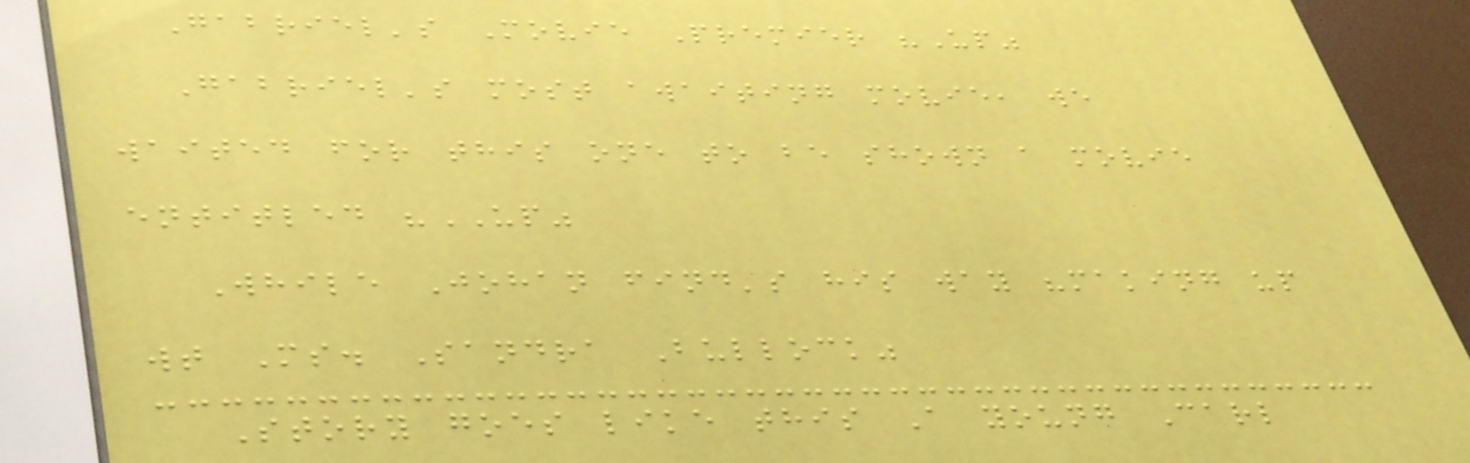Gabriel's Movie Premier "Up"
Gabriel's most awaiting movie, we
waited for this one to be shown a movie
entitled "UP"
While Johan find's his way "making up
wt Ms. Sandra Bullock"
Story goes like this A young Carl
